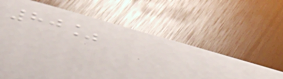80%
